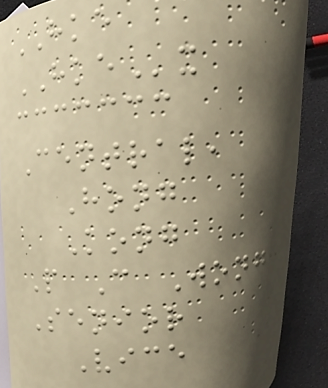HKE
HKEx
Central,
Hong
Kong
P C Wong
Senior
Vice
